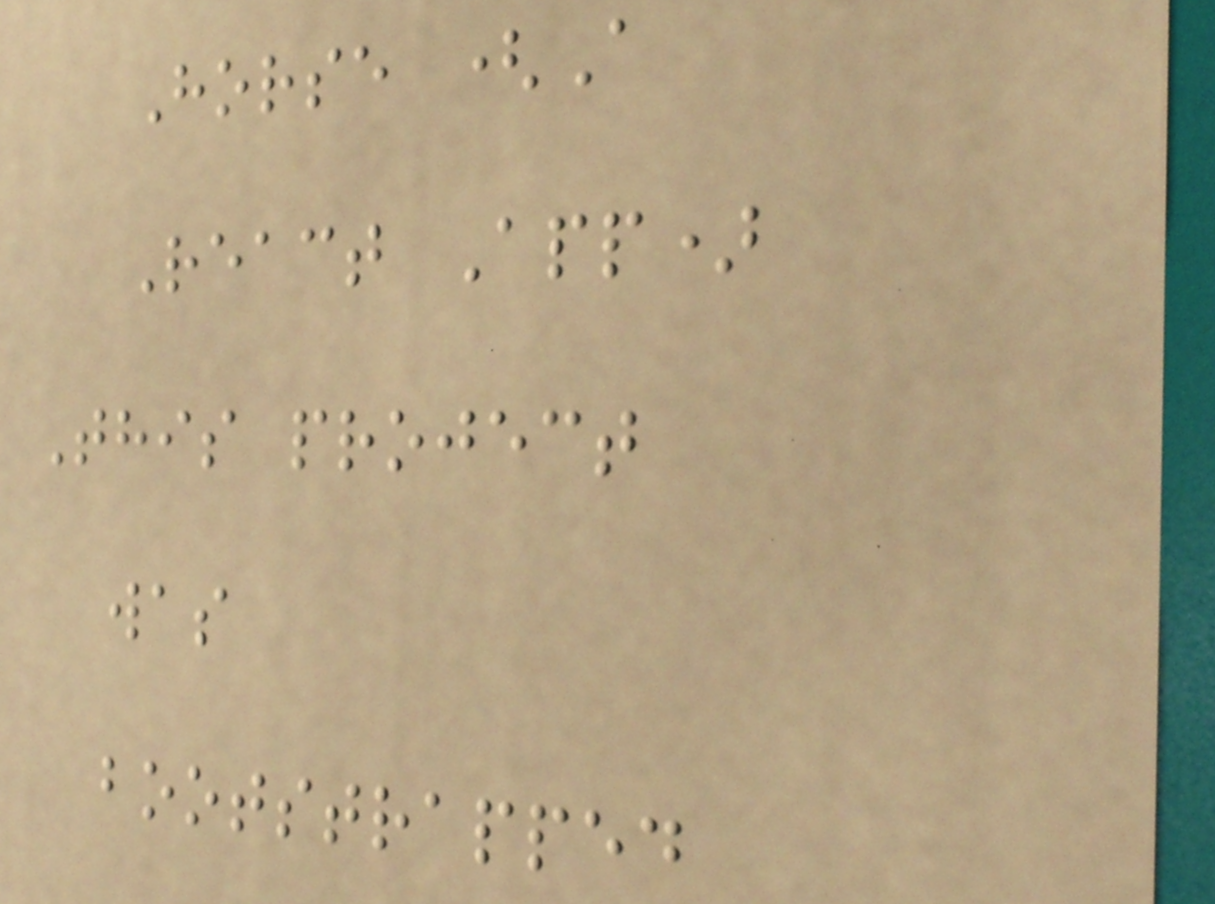Horse (A
React App)
This project
was
bootstrapped
